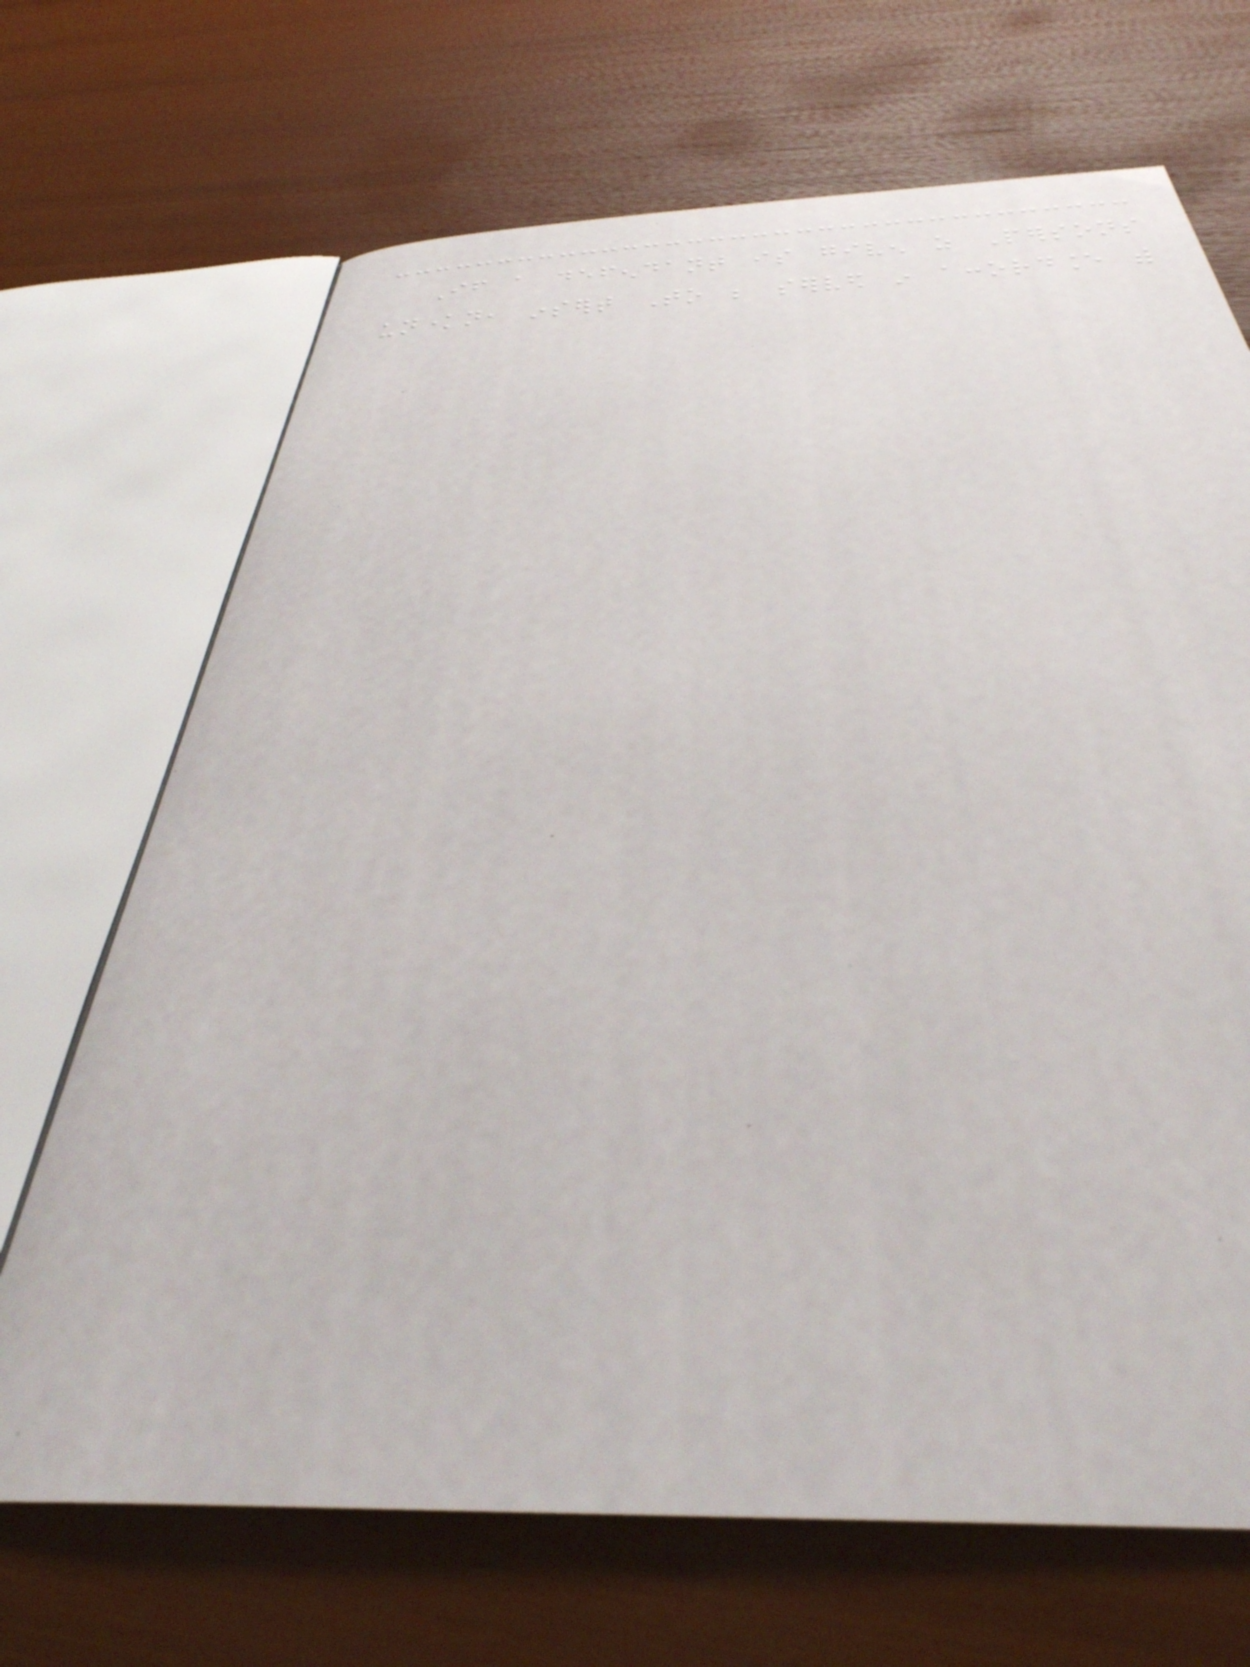If a defendant is given as Persons
unknown, insert To be served in accordance with
